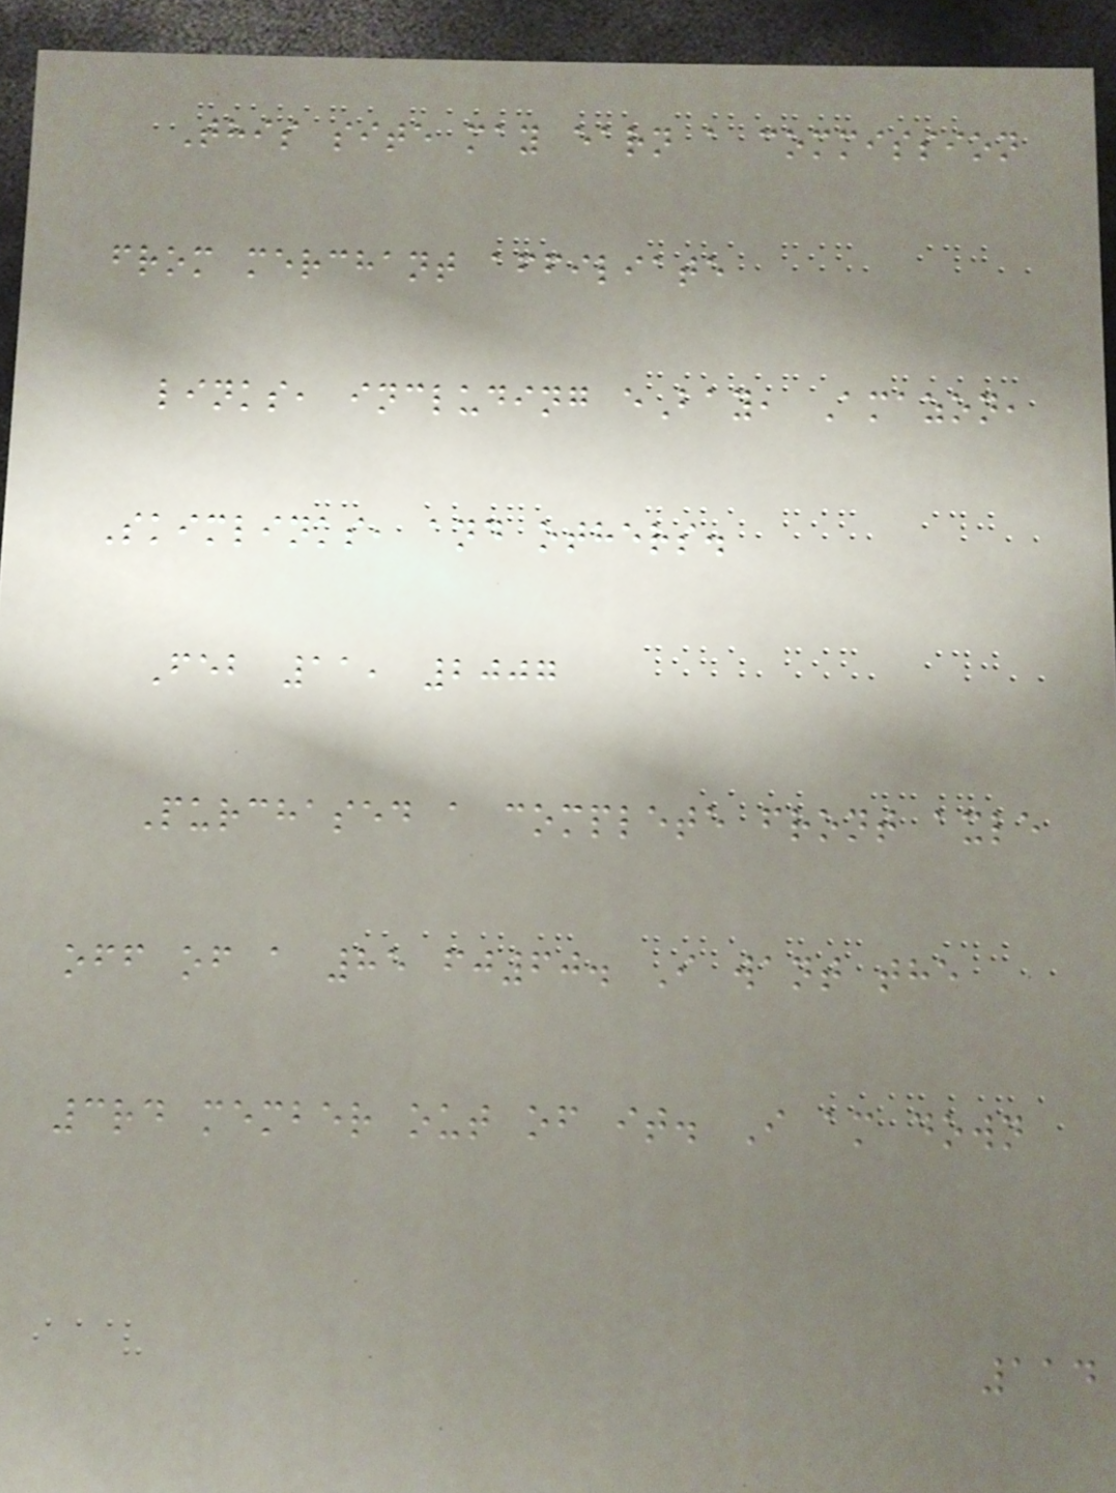This site may earn a commission
from merchant affiliate
links, including eBay, Amazon,
Skimlinks, and others.
Feb 11, 2007
Purchased a complete front axle
off of a 85 fj60. I want the
3rd member out of it. I am down
114
